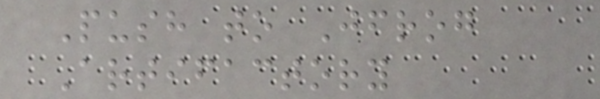Push to Jfrog
Artifactory
